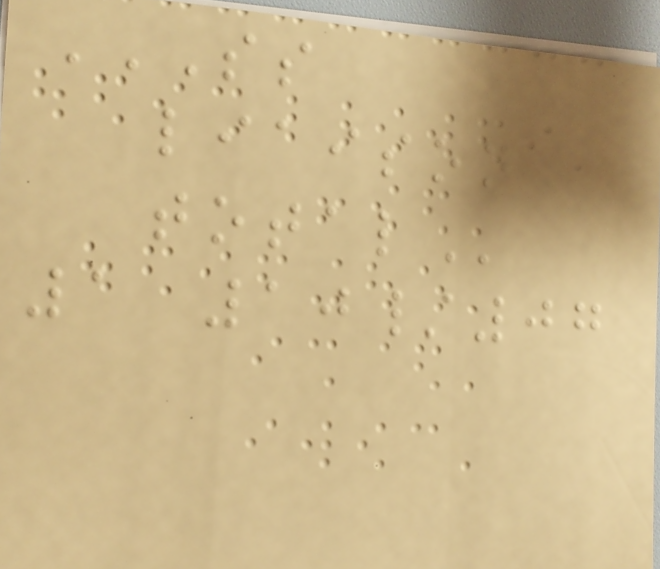SS
LIAISON
TOTAL
1 10/07
